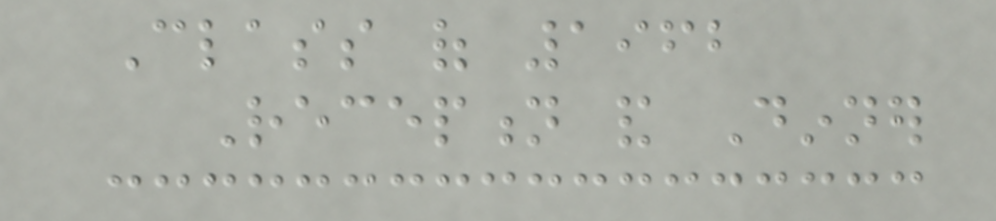Class of 1962
Reception and Dinner
